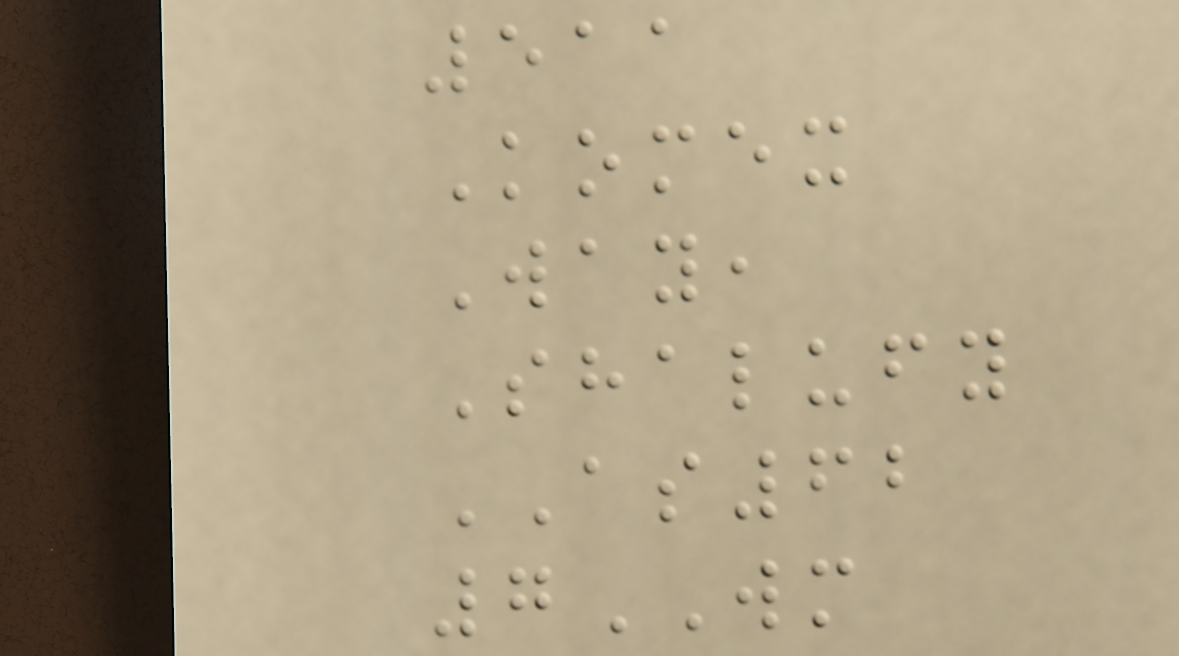511
Komex
Way,
Shalufy
AS62
7WM
